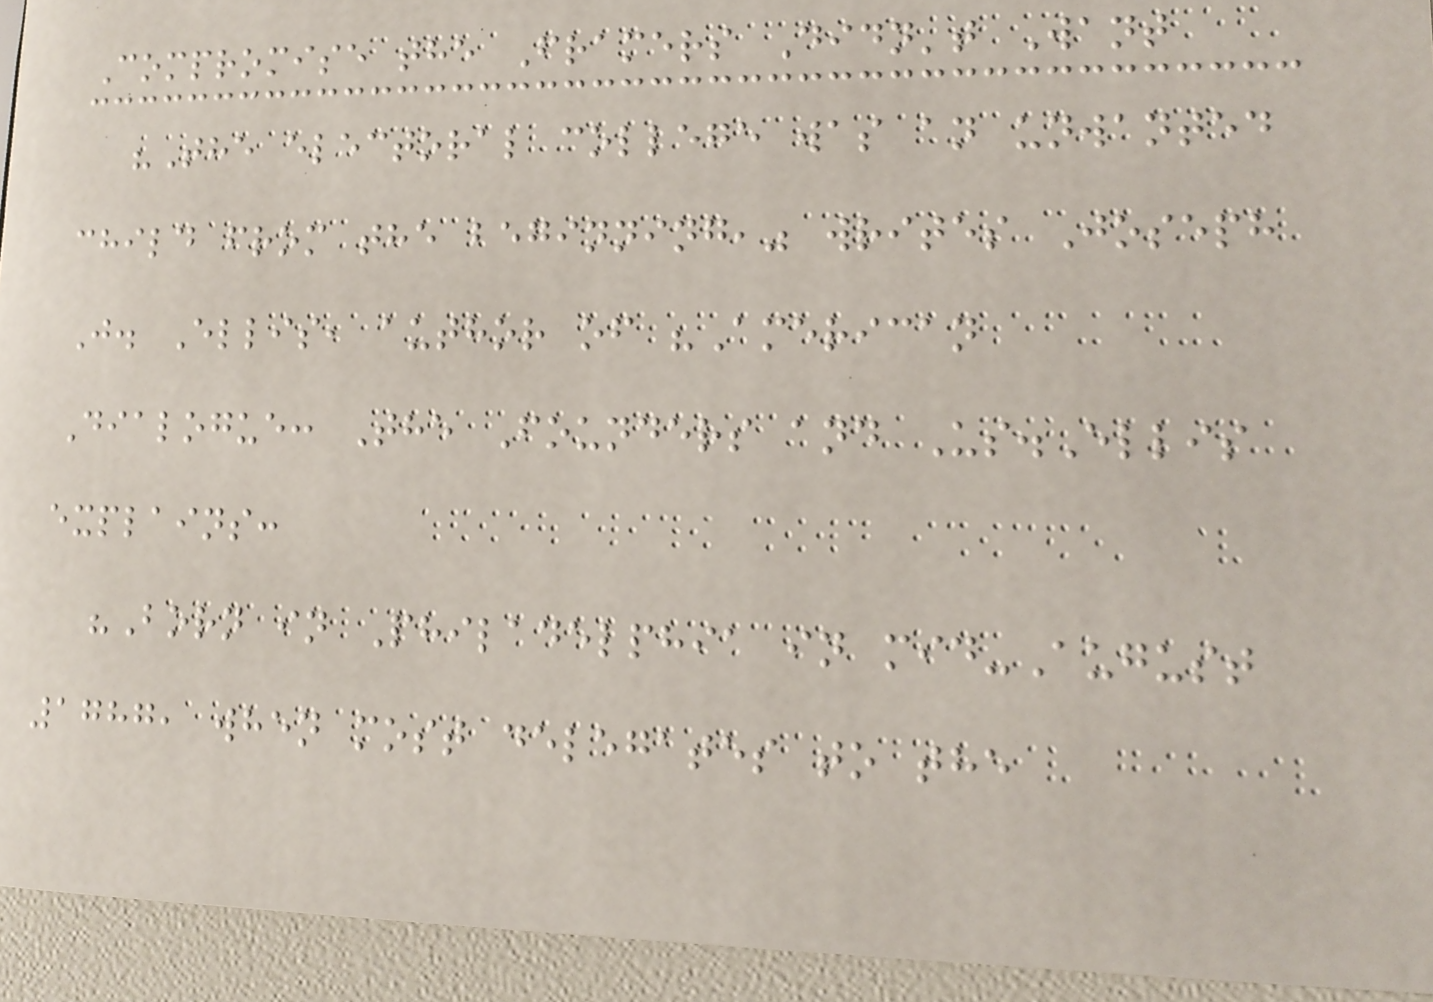Compromise the Framers Didn't Want
"The electoral college was an unwanted
child from the beginning," writes Joseph
J. Ellis, author of "American
Dialogue: The Founders and Us.Ellis
explains:
"Born in Philadelphia in mid-August
1787, when most delegates to the
